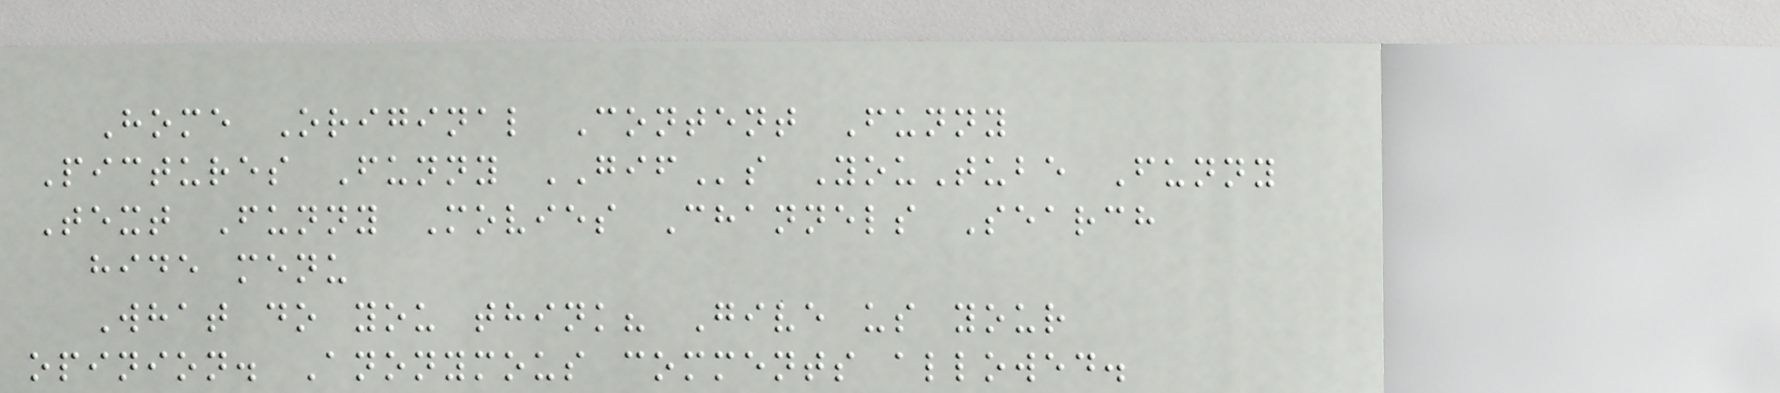Home Original Content Funny
Pictures Funny GIFs YouTube Funny
Text Funny Movies Channels Search
hide menu
What do you think? Give us your
opinion. Anonymous comments allowed.
